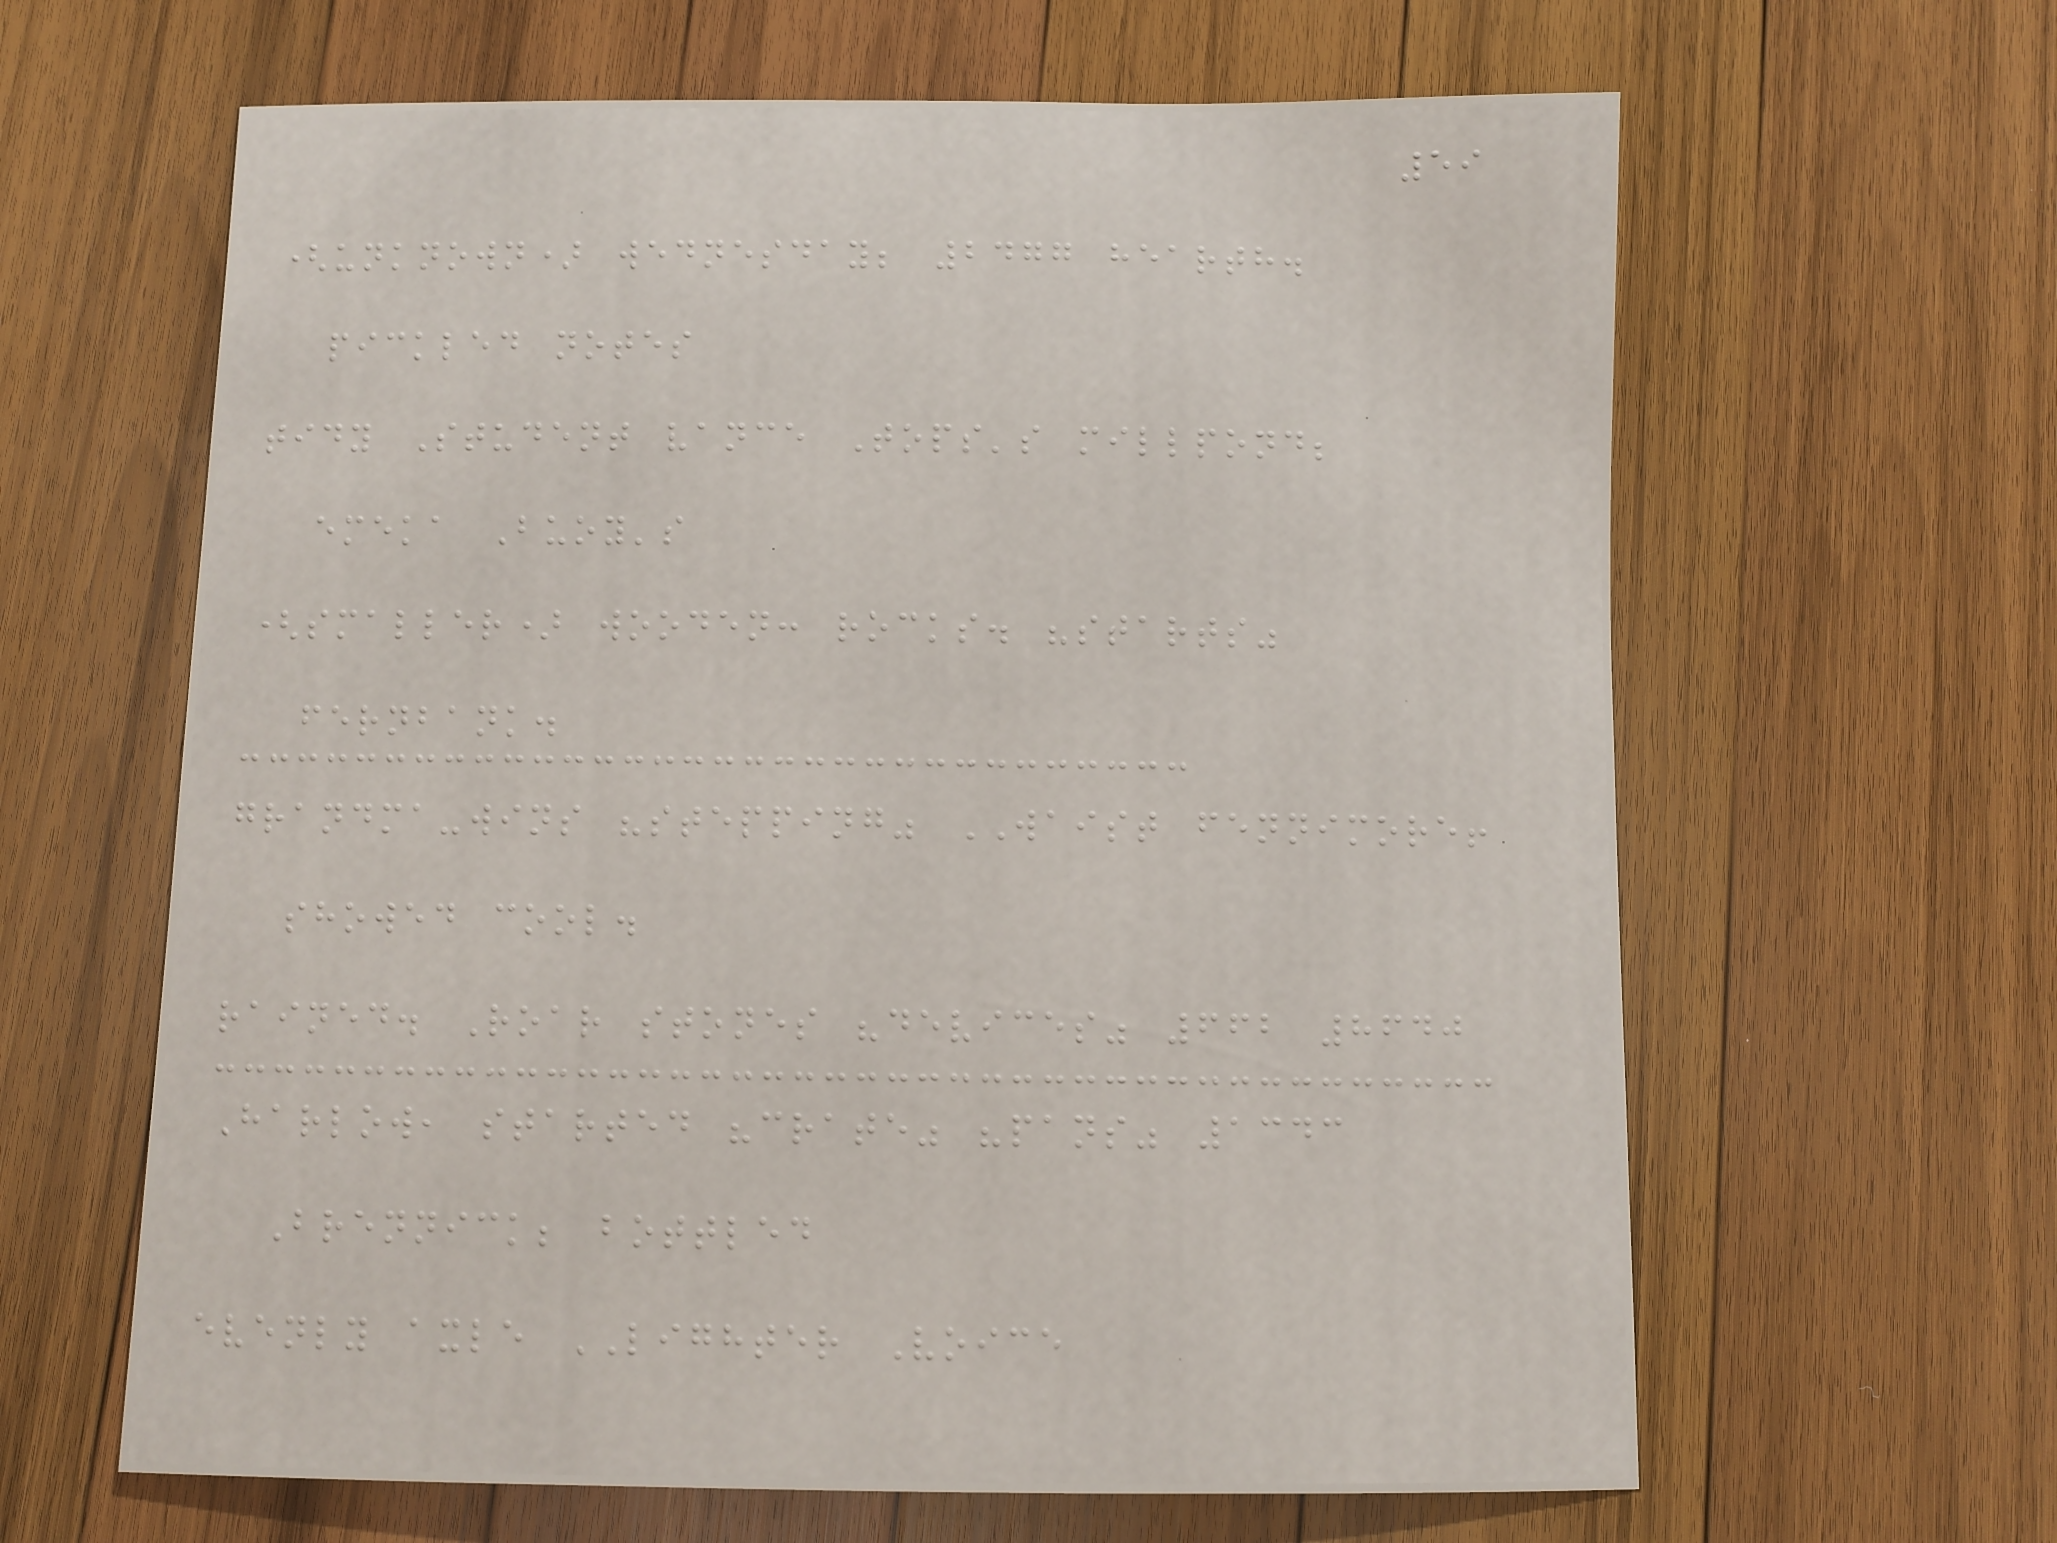59
(unknown) wednesday; 2477 hearth.
pickled notes
tidy Student vance Tops's millpond;
emeka Buoy's
(smaller) wooden: rocks. "starts"
fernbank.
grandma-wins "stepping" WAIST fennimore!
showed cool.
rained. Roar stones "devices" 662 8640
Harlow, started "crate" "pans" 1343
Brennick; bottled
evenly axle LIGHTER Voice
